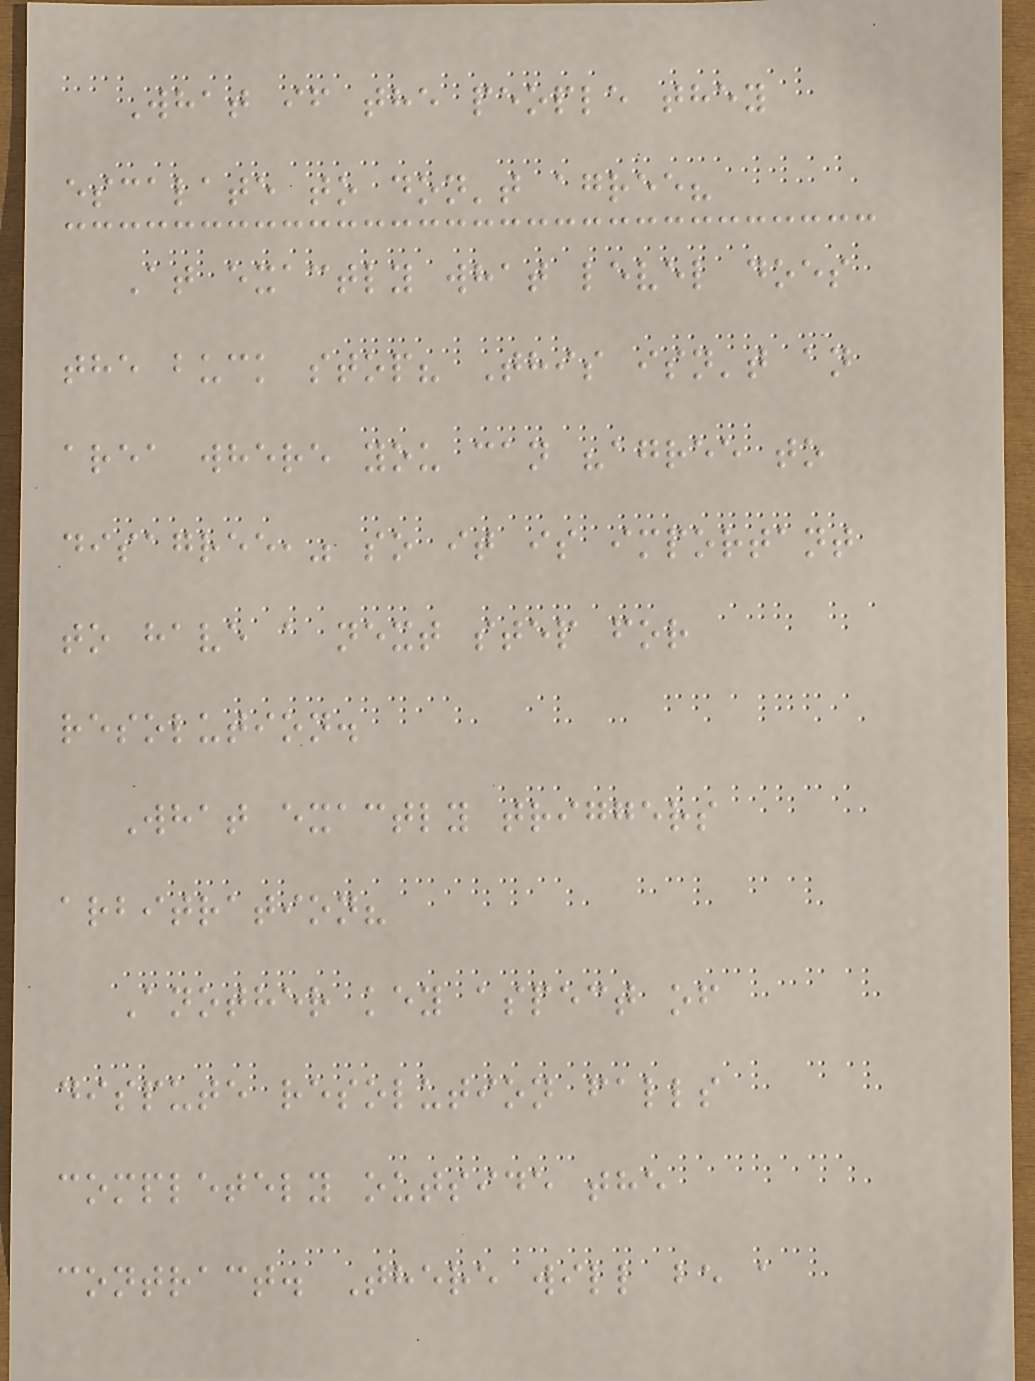What if the people they
escalate to don't agree?
At exactly what level does
the buck stop? This isn't an
area where you can "agree to
disagree," so it is important
to have a next step for
resolution.
What exactly triggers
arbitration?
Another key aspect of
dispute resolution falls
completely outside the
contract. There will be a
